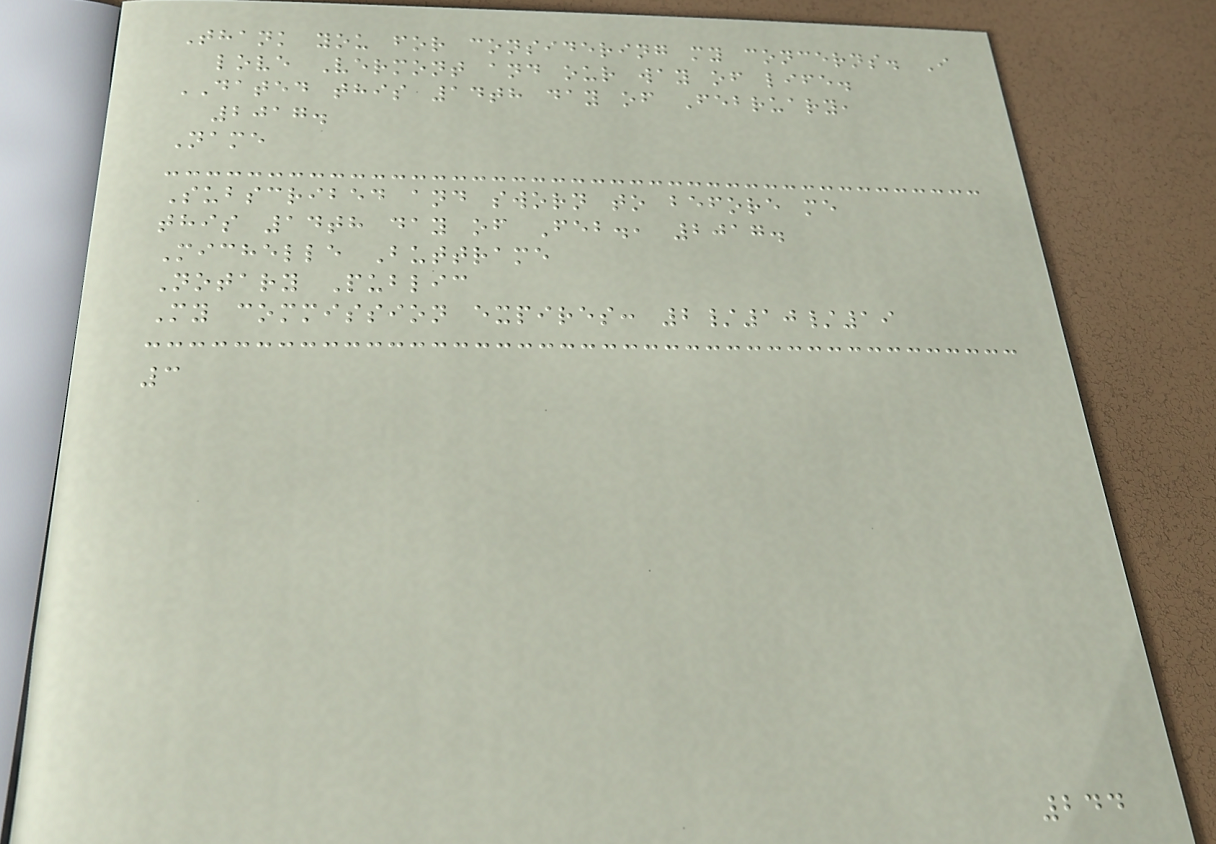Thank you for considering my concerns. I
love Vermont and our way of life.
DATED this 14th day of February,
2017.
Name
Subscribed and sworn to before me
this 14th day of Feb., 2017.
Michelle Buttrame
Notary Public
My commission expires: 2/10/19
3
244
